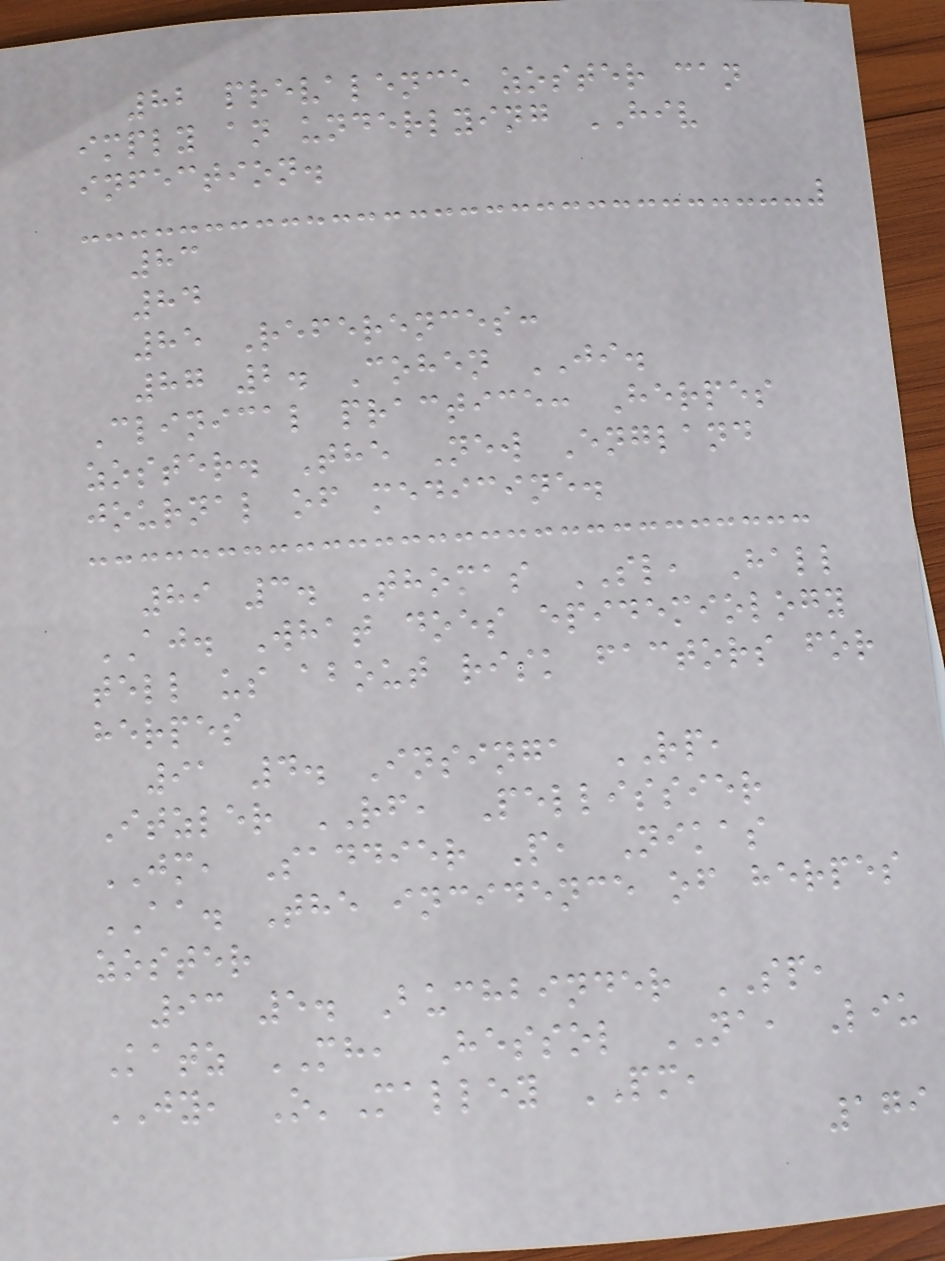82 prevalence zoster can
imply an underlying HIV
infection.
83
84
85 References:
87 2. Cohen JI.
Clinical practice: Herpes
zoster. The New England
journal of medicine.
89 3. Thomas SL, Hall
AJ. What does epidemiology
tell us about risk factors for
herpes
91 4. Insinga RP,
Itzler RF, Pellissier
JM, Saddier P, Nikas
AA. The incidence of herpes
zoster
93 5. Buchbinder SP,
Katz MH, Hessol NA, Liu
JY, O'Malley PM,
179
